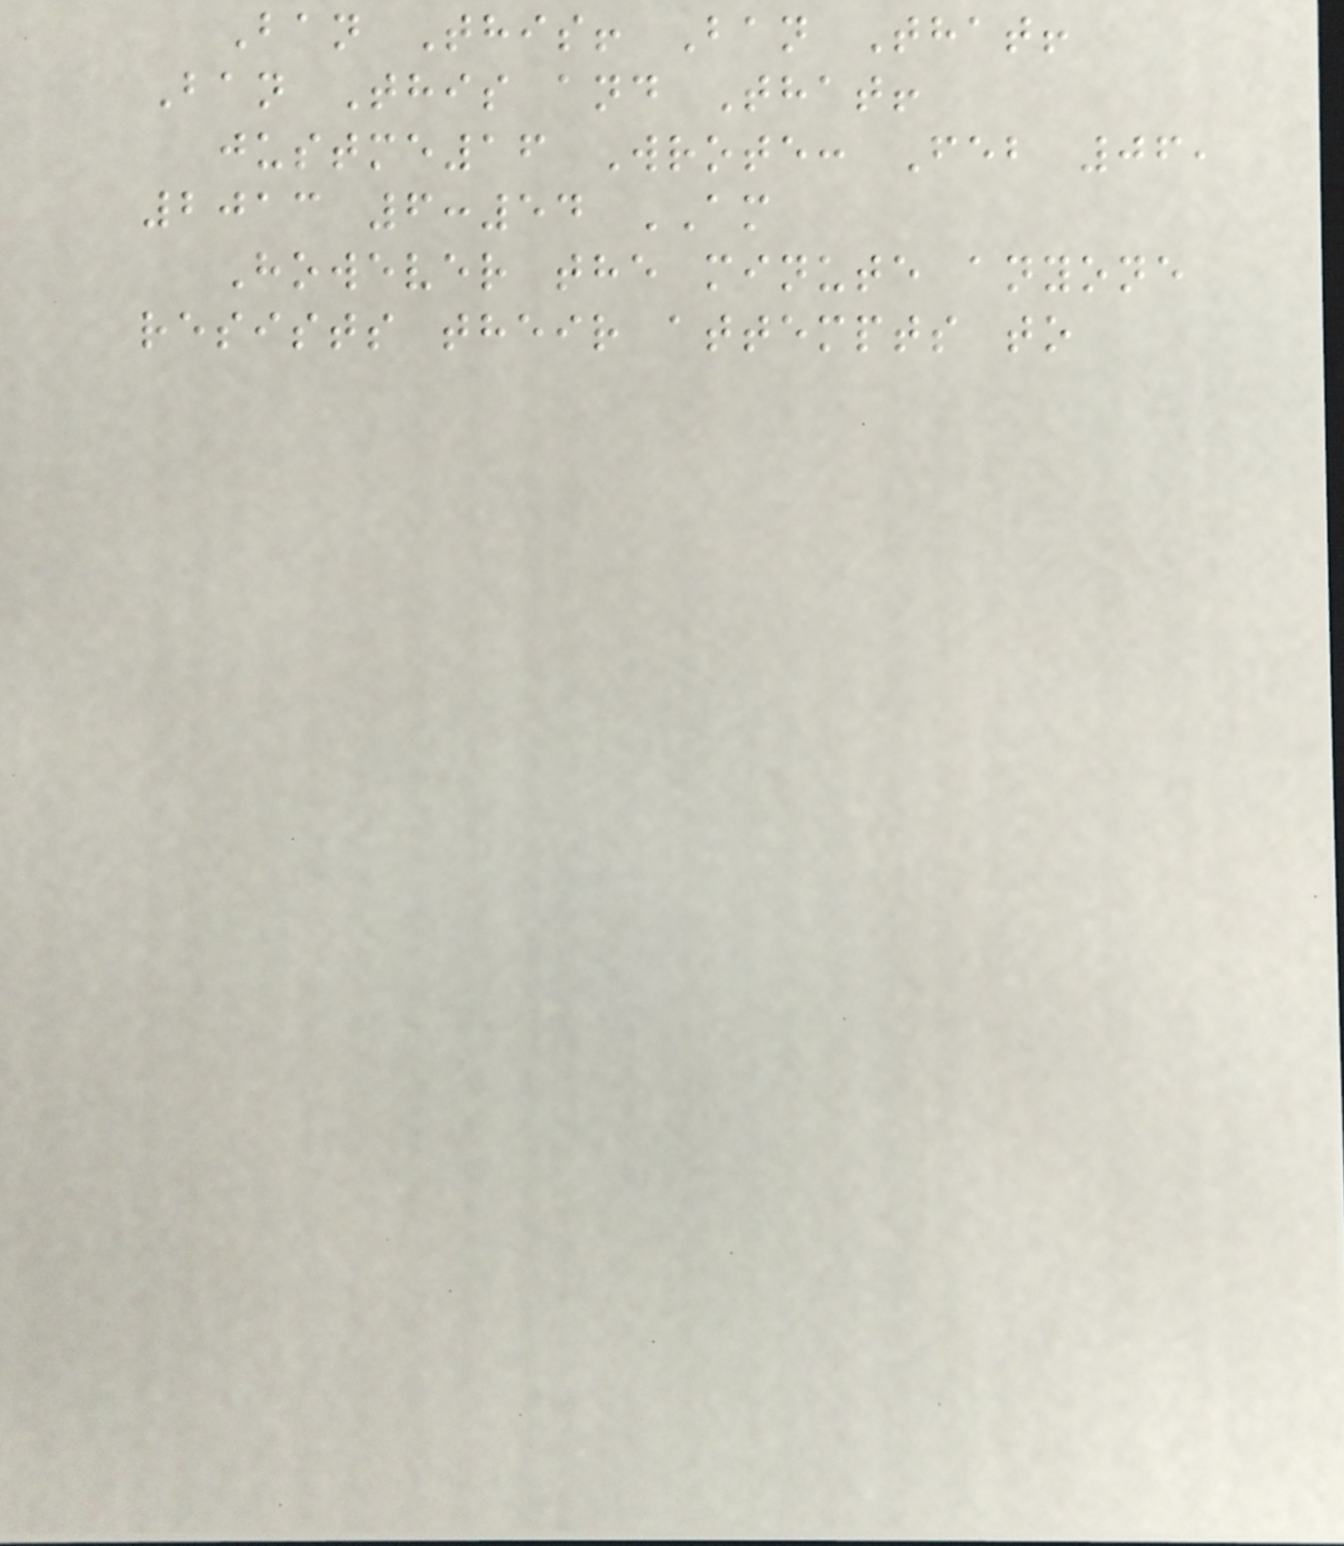Ban This! Ban That!
Ban This and That!
justme16 Wrote: Feb 06,
2013 6:54 AM
However the minute anyone
resists their attempts to
